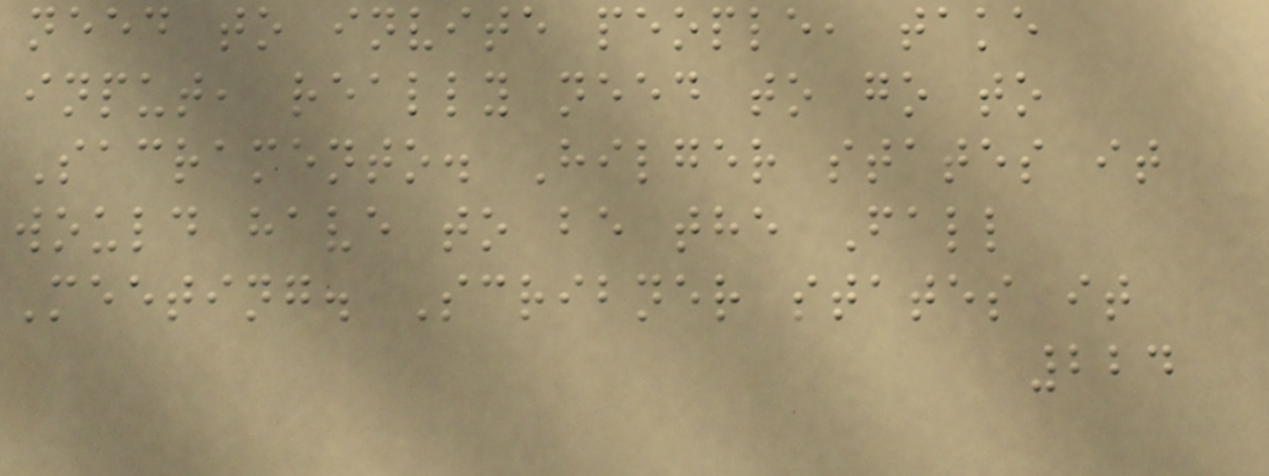need to invite people, take
input, really need to go to
Sacramento. Hilger states it
would have to be the Fall
Meeting. Scribner states it
224
